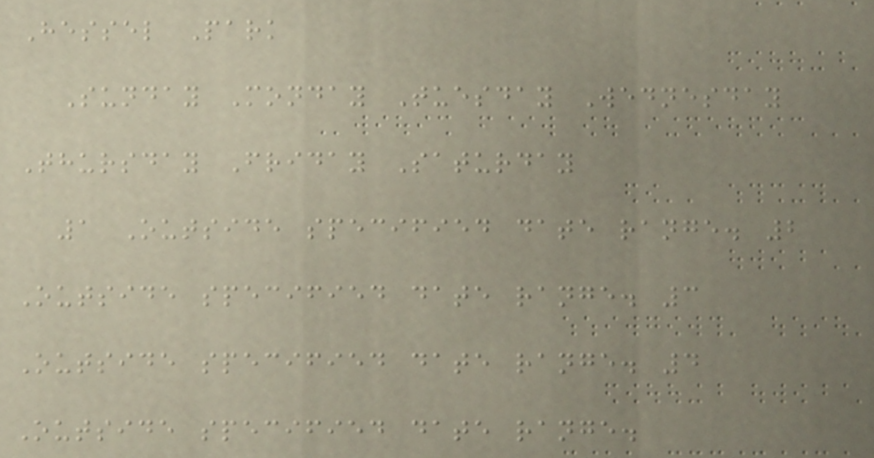Hessel Park
Sunday Monday Tuesday Wednesday
Thursday Friday Saturday
1 Outside specified date range. 2
Outside specified date range. 3
Outside specified date range. 4
Outside specified date range.
